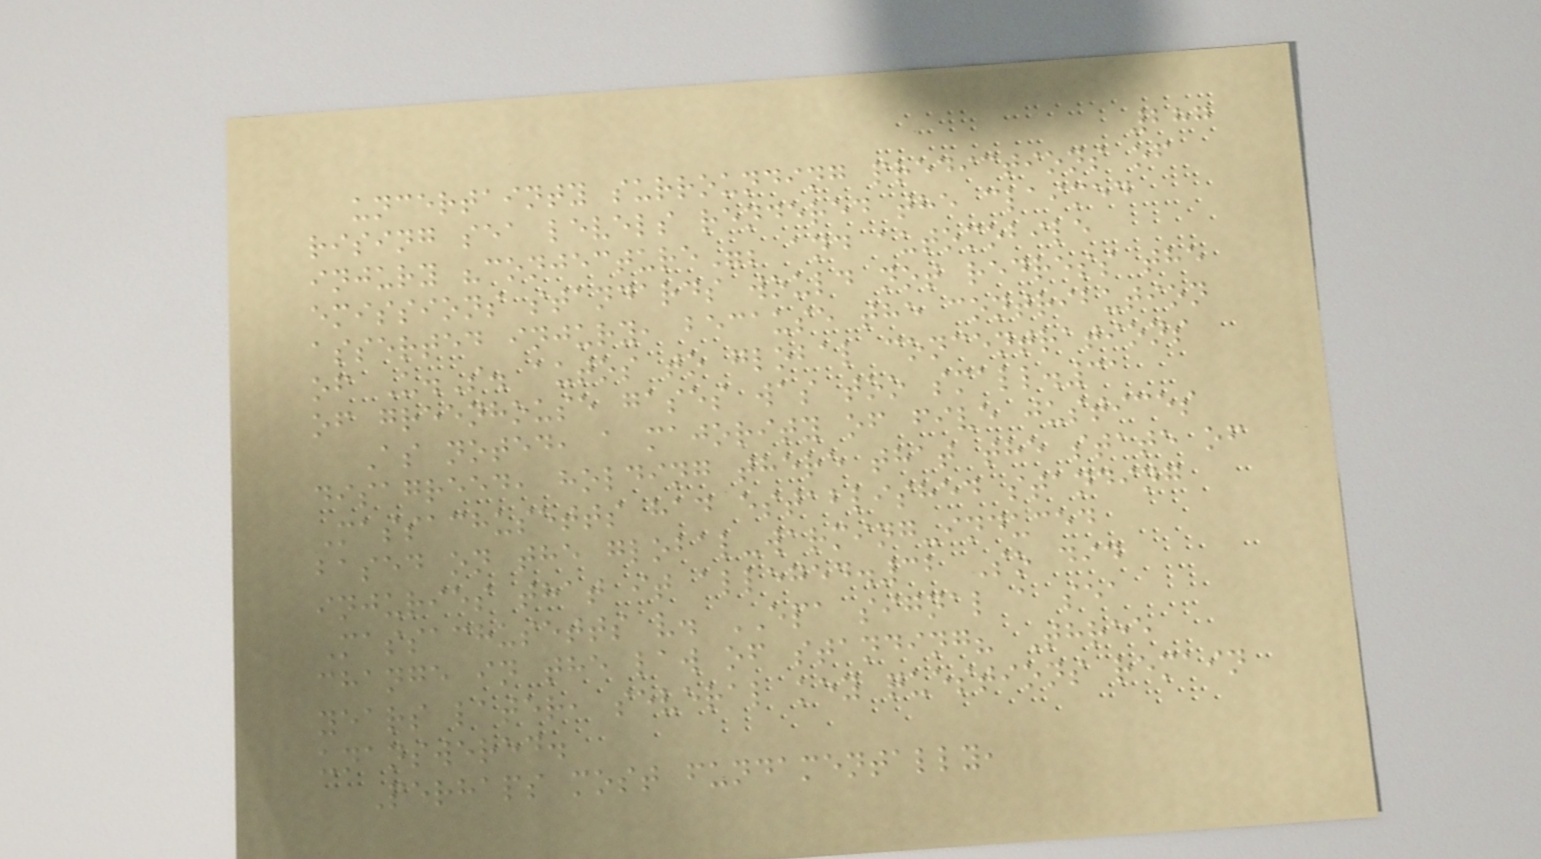287
uncertainty surrounding predictions of
rising sea levels rendered the claimed
injury "conjecture"; and automobile
emissions standards would not redress the
asserted injury, because the contribution
of U.S. autos to global concentrations
of greenhouse gases was too small.31
As noted, a majority of five justices
disagreed, holding there that the state of
Massachusetts had established standing
based on the global-warming-induced
injuries that it alleged.32 So did
Massachusetts v. EPA signal a sea
change in the law of standing? Three
years later, several key questions remain
unanswered.
Perhaps most fundamentally,
